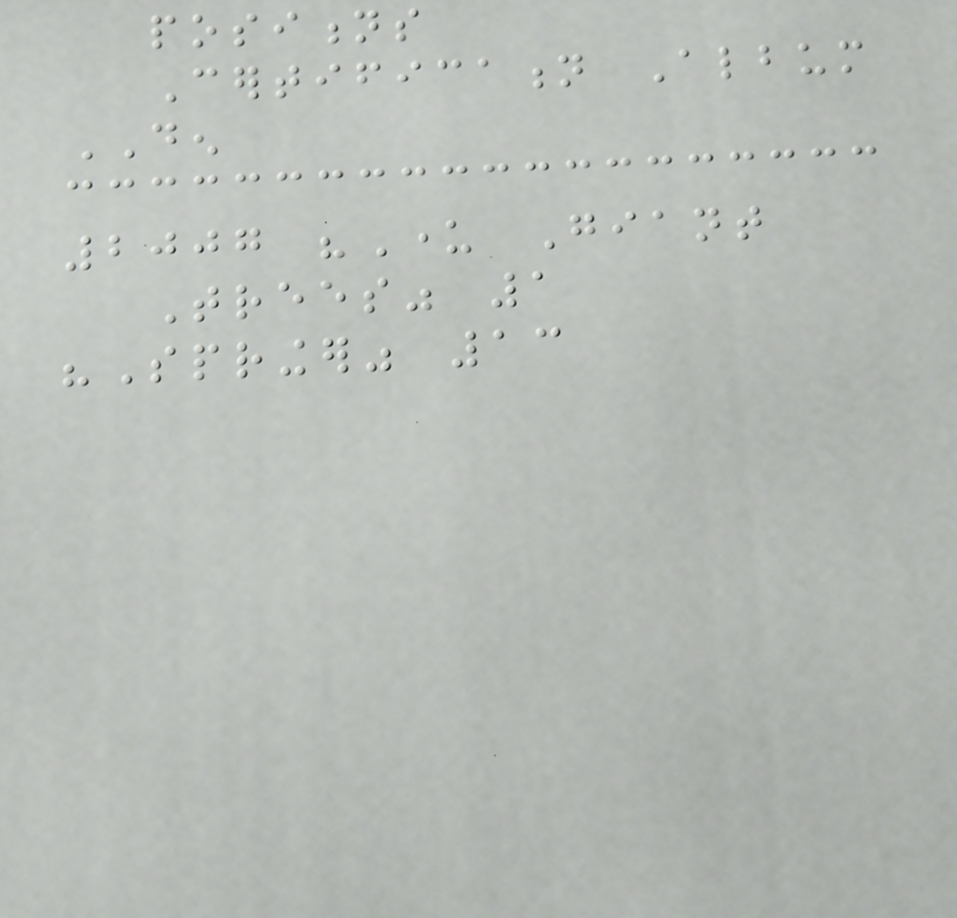positions
Certification Album
DEN
2007 "Under Giant
Trees" 1
"Springer" 13
